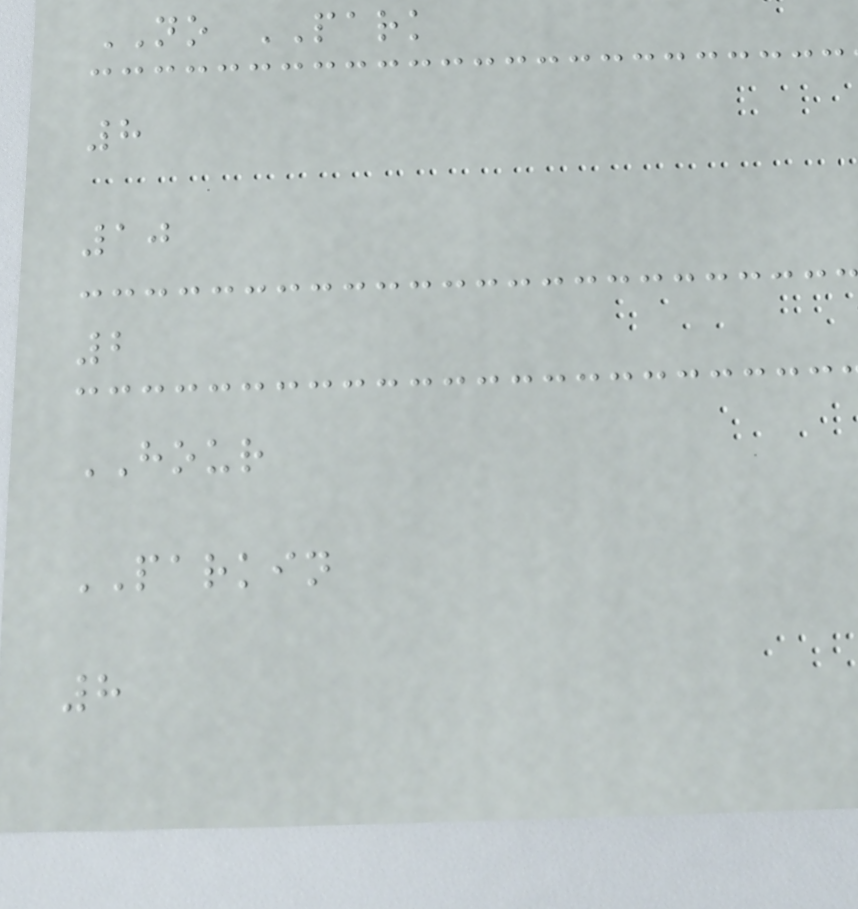NO PARK
8
10
2
HOUR
PARKIN
8
